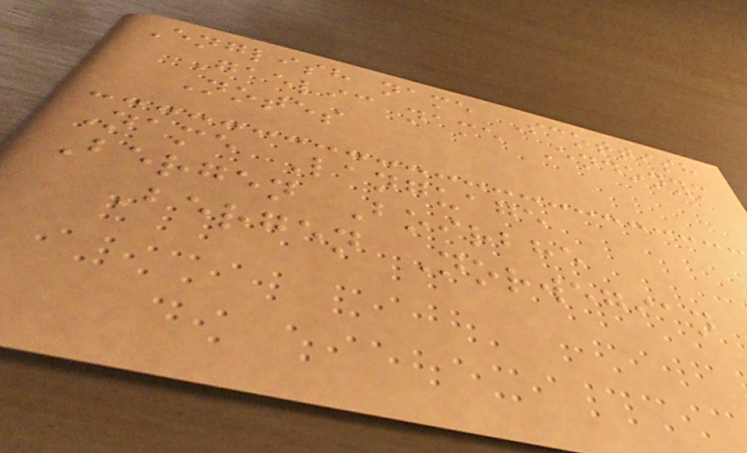English name Scottish
Gaelic name Endonym
Notes
Name Language
Bergen Boirbhe
Bergen Norwegian
